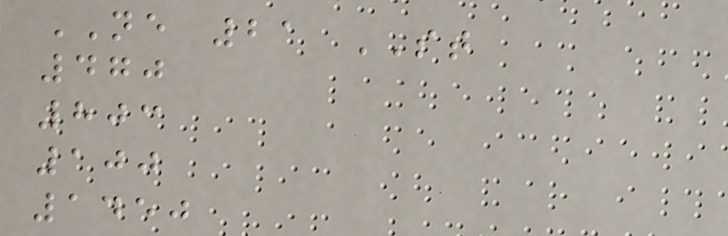NE 21 ST
470
803
100
1450
